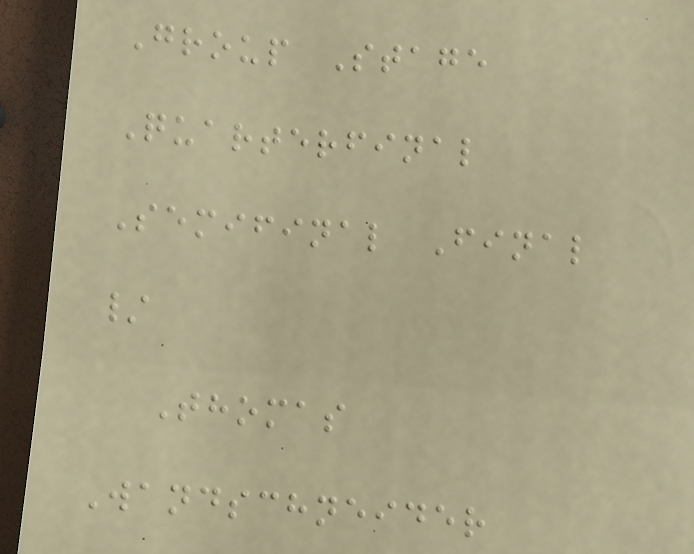Group Stage
Quarterfinal
Semifinal Final
/
Thomas
Wandschneider
